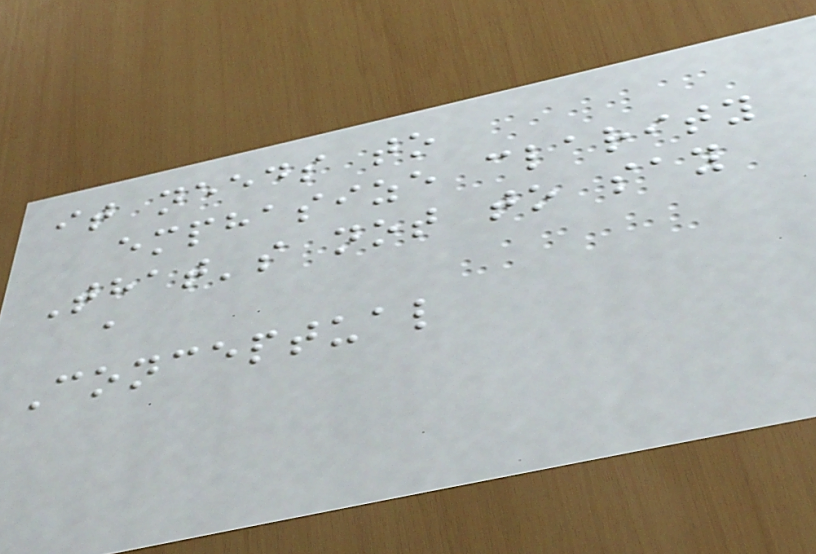it needs to
emphasize clarity
That's not to say
a
Conceptual
